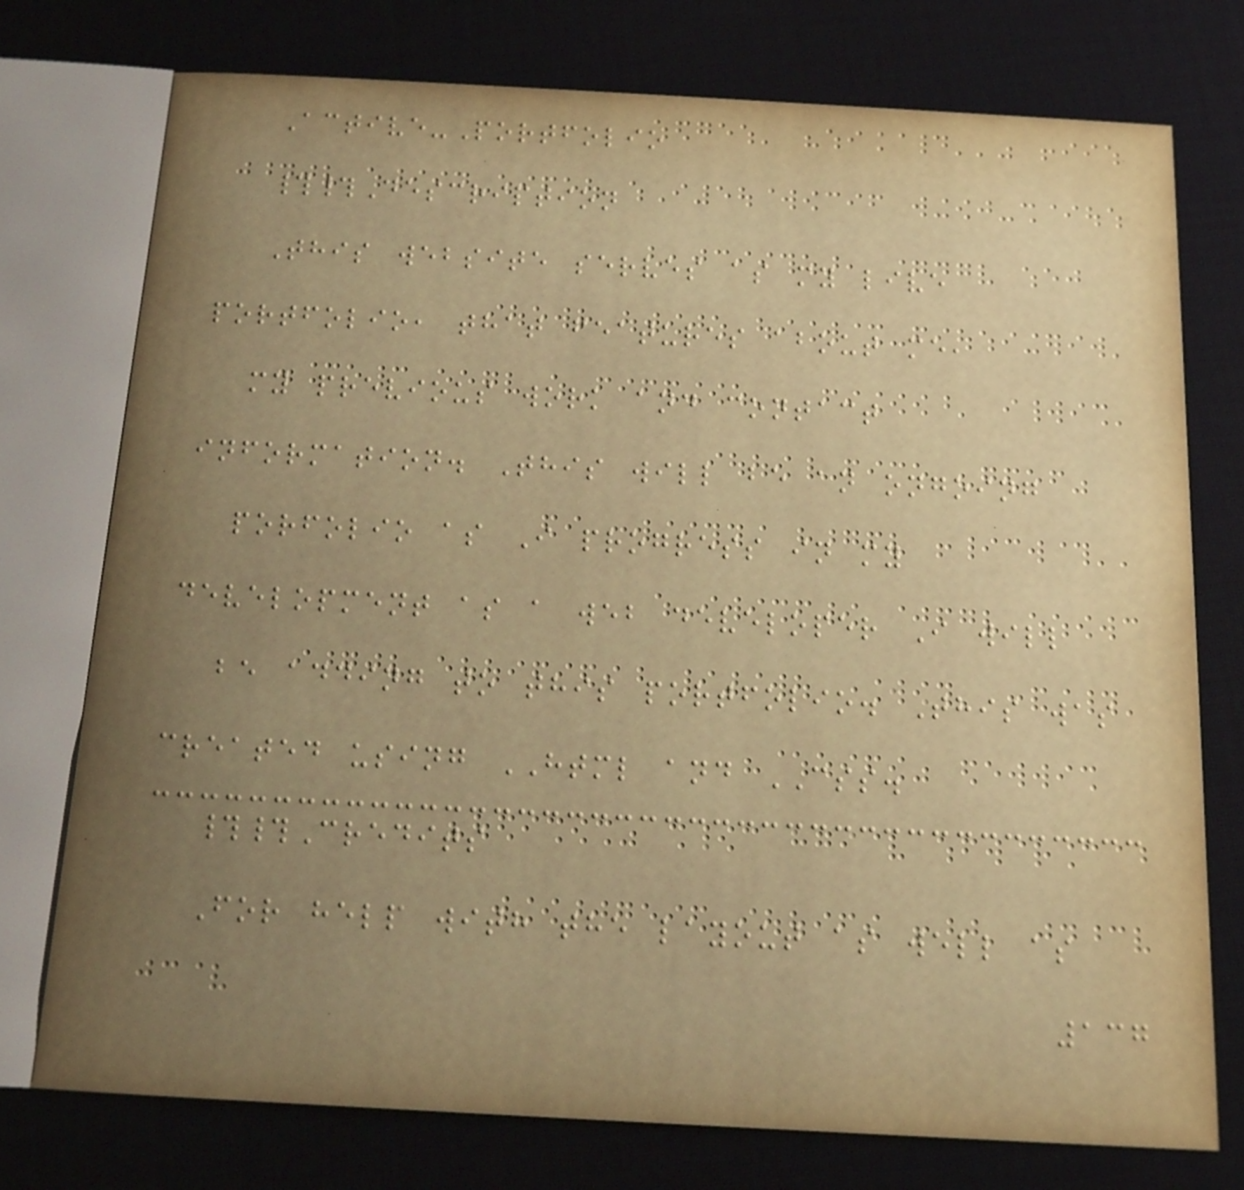Active-Portfolio
##Description
This website serves as my live
portfolio, that features about me,
my previous work and contact
information. This will be an ongoing
porfolio as I progress in my
development as a web developer I will
be adding to this portfolio. This was
created using HTML and CSS.
##Credits
For help with the layout as well as
137
